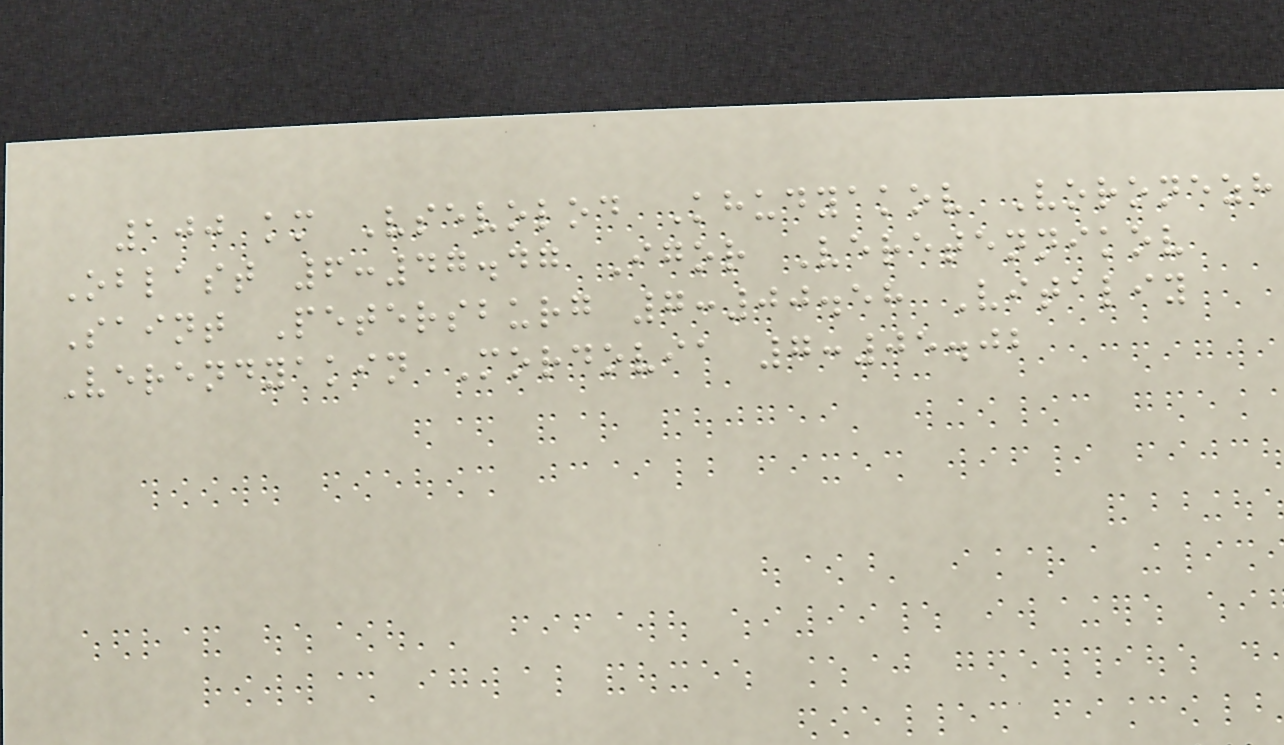100 km Vsevolod Khudyakov Voronezh
Oblast 6:47.47 Igor Veretennikov
Saint Petersburg 7:00.58 Vitaliy
Verendyakin Mordovia 7:05.02
